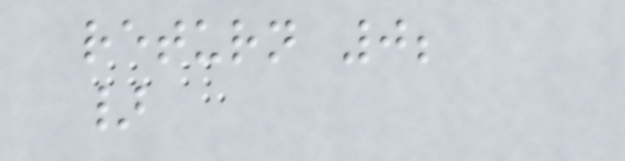return 0;
}
